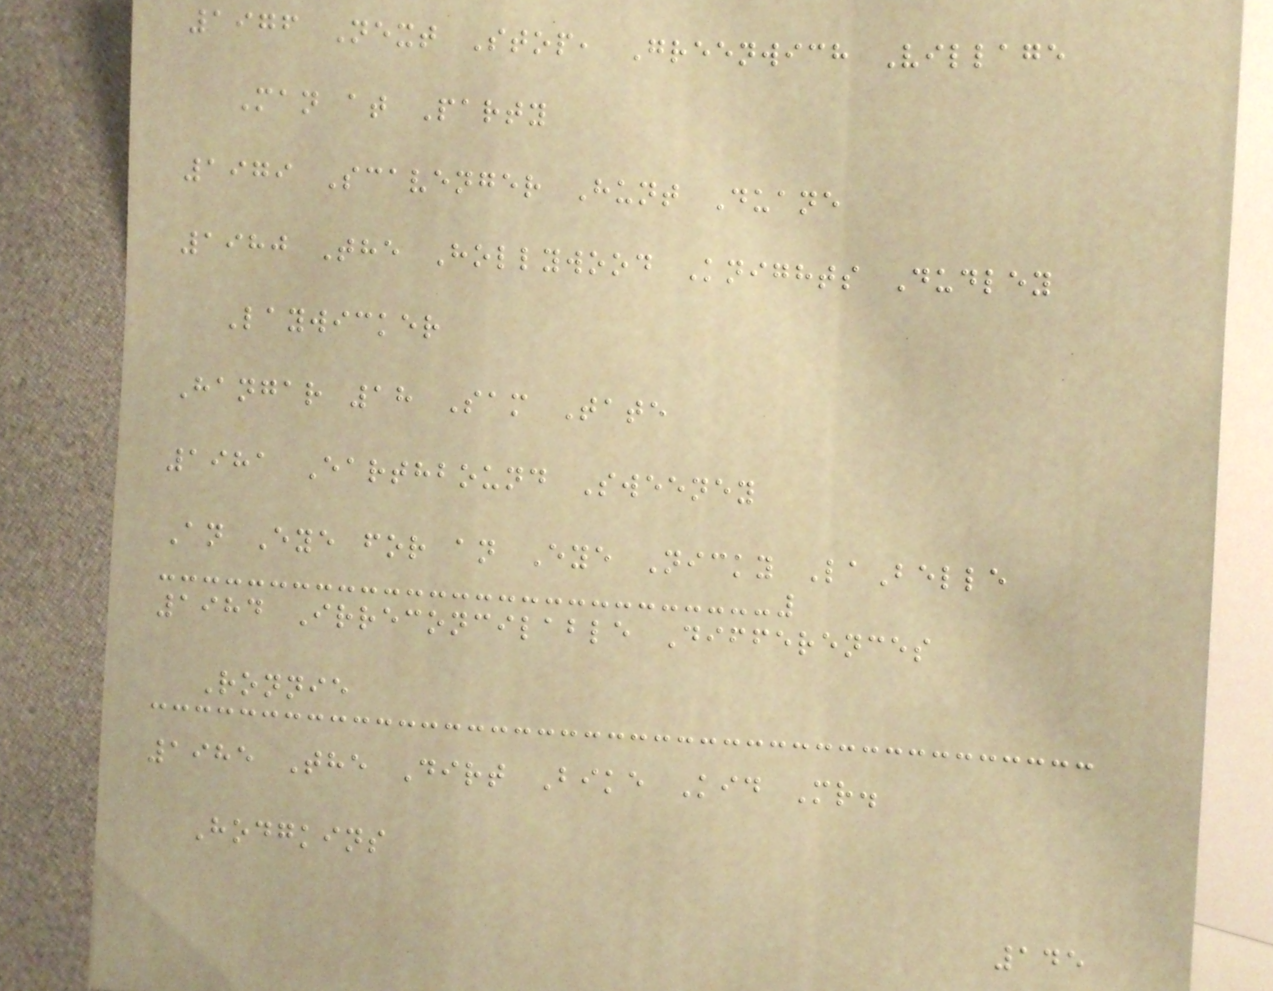1976 Next Stop, Greenwich Village
Man at Party
1979 Scavenger Hunt Duane
1980 The Hollywood Knights Dudley
Laywicker
Hangar 18 Sam Tate
1981 Earthbound Sweeney
An Eye for an Eye Nicky LaBelle
1984 Irreconcilable Differences
Ronnie
1985 The Dirt Bike Kid Mr.
Hodgkins
145
